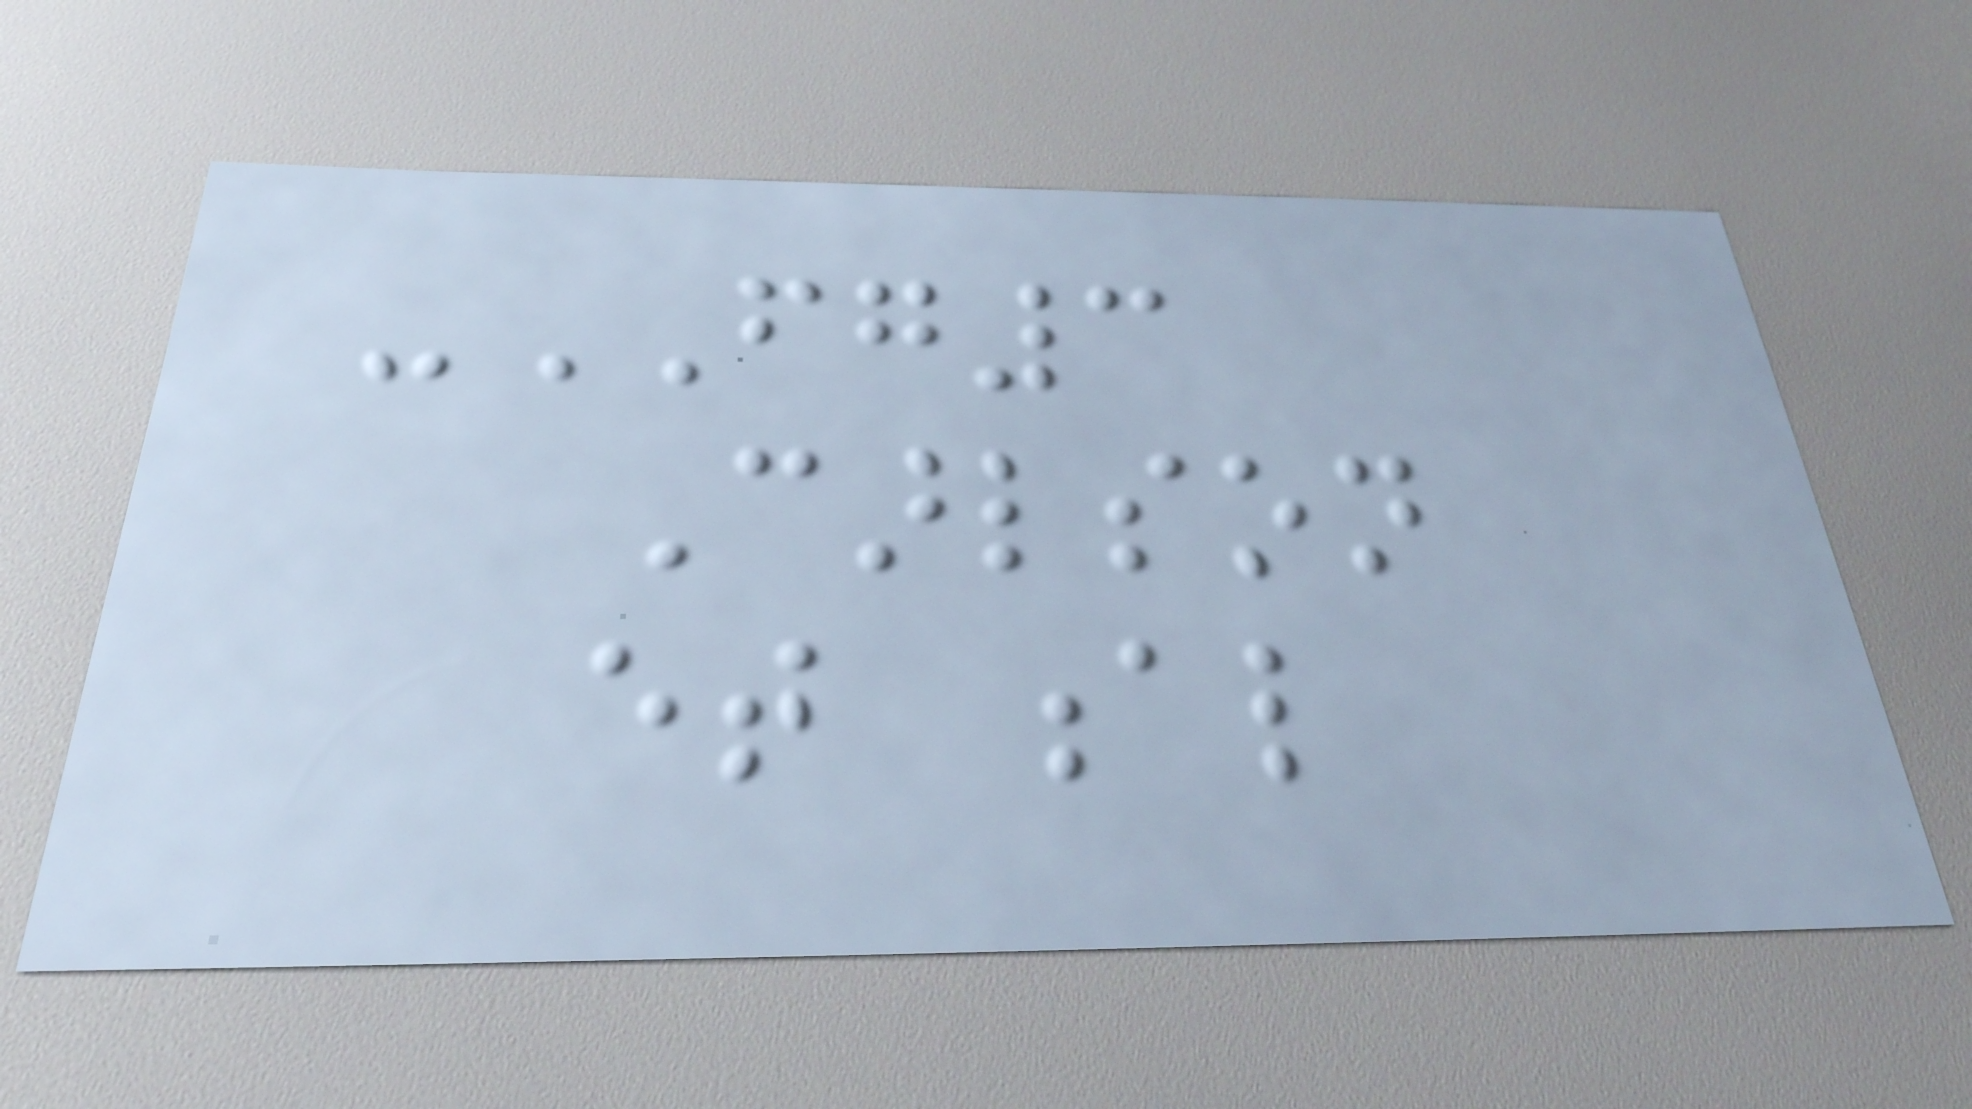-FG3
Carlson
et al
